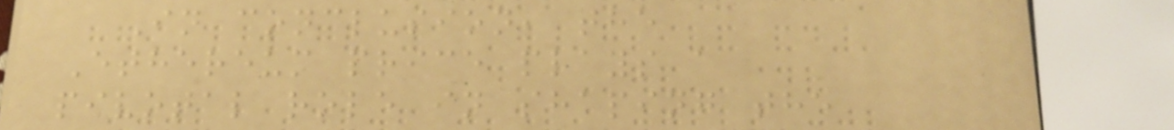In conclusion, the
Ethereum price plays a
pivotal role in shaping the
